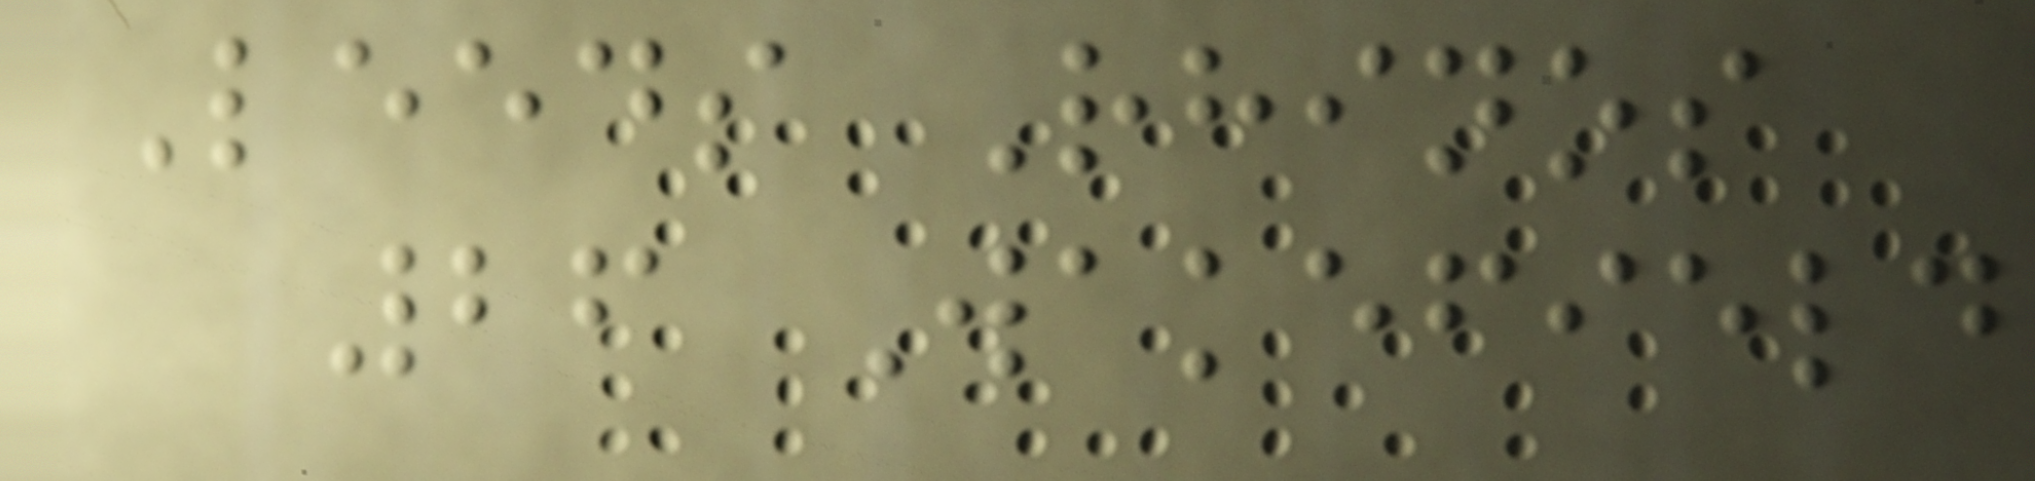Leeds Rhinos
26 Wakefield
